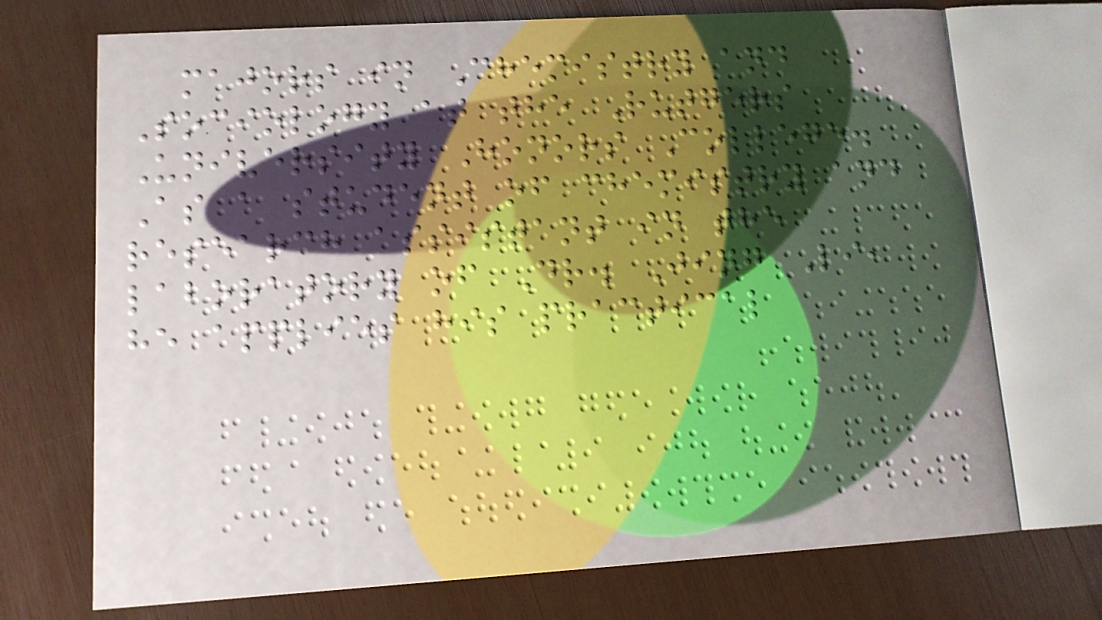majors in Chemistry and
Sociology at the Rutgers
University Honors College.
As a student of chemistry and
research assistant in the
laboratory of Dr. Jing Li,
he applies his practical
